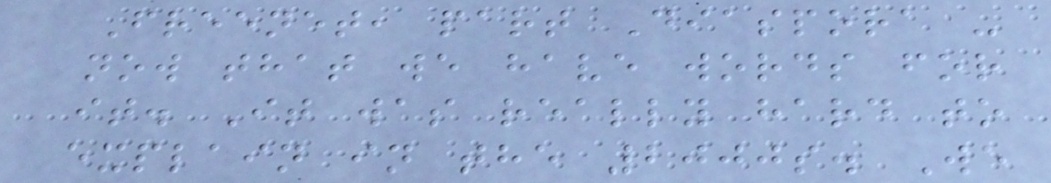Freenet, part Diaspora -
now that we have words for
it. It was really hard to
explain in the 2000s. We
